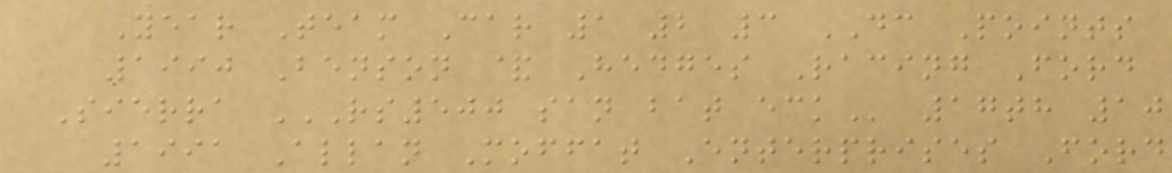Year Team Car 1 2 3 DC Points
1990 Benson & Hedges Racing Ford
Sierra RS500 SAN BAT ECK 17th 10
1991 Allan Moffat Enterprises Ford
